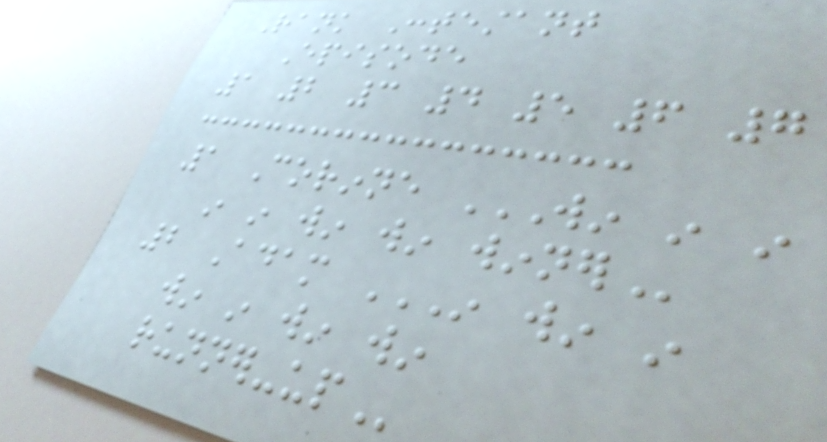Rank Contestant
Episode
1 2 3 4 5 6 7
1 Corinne WIN IN IN
IN IN WIN WIN WINNER
2 Adam IN WIN IN
WIN IN WIN WIN
RUNNER-UP
